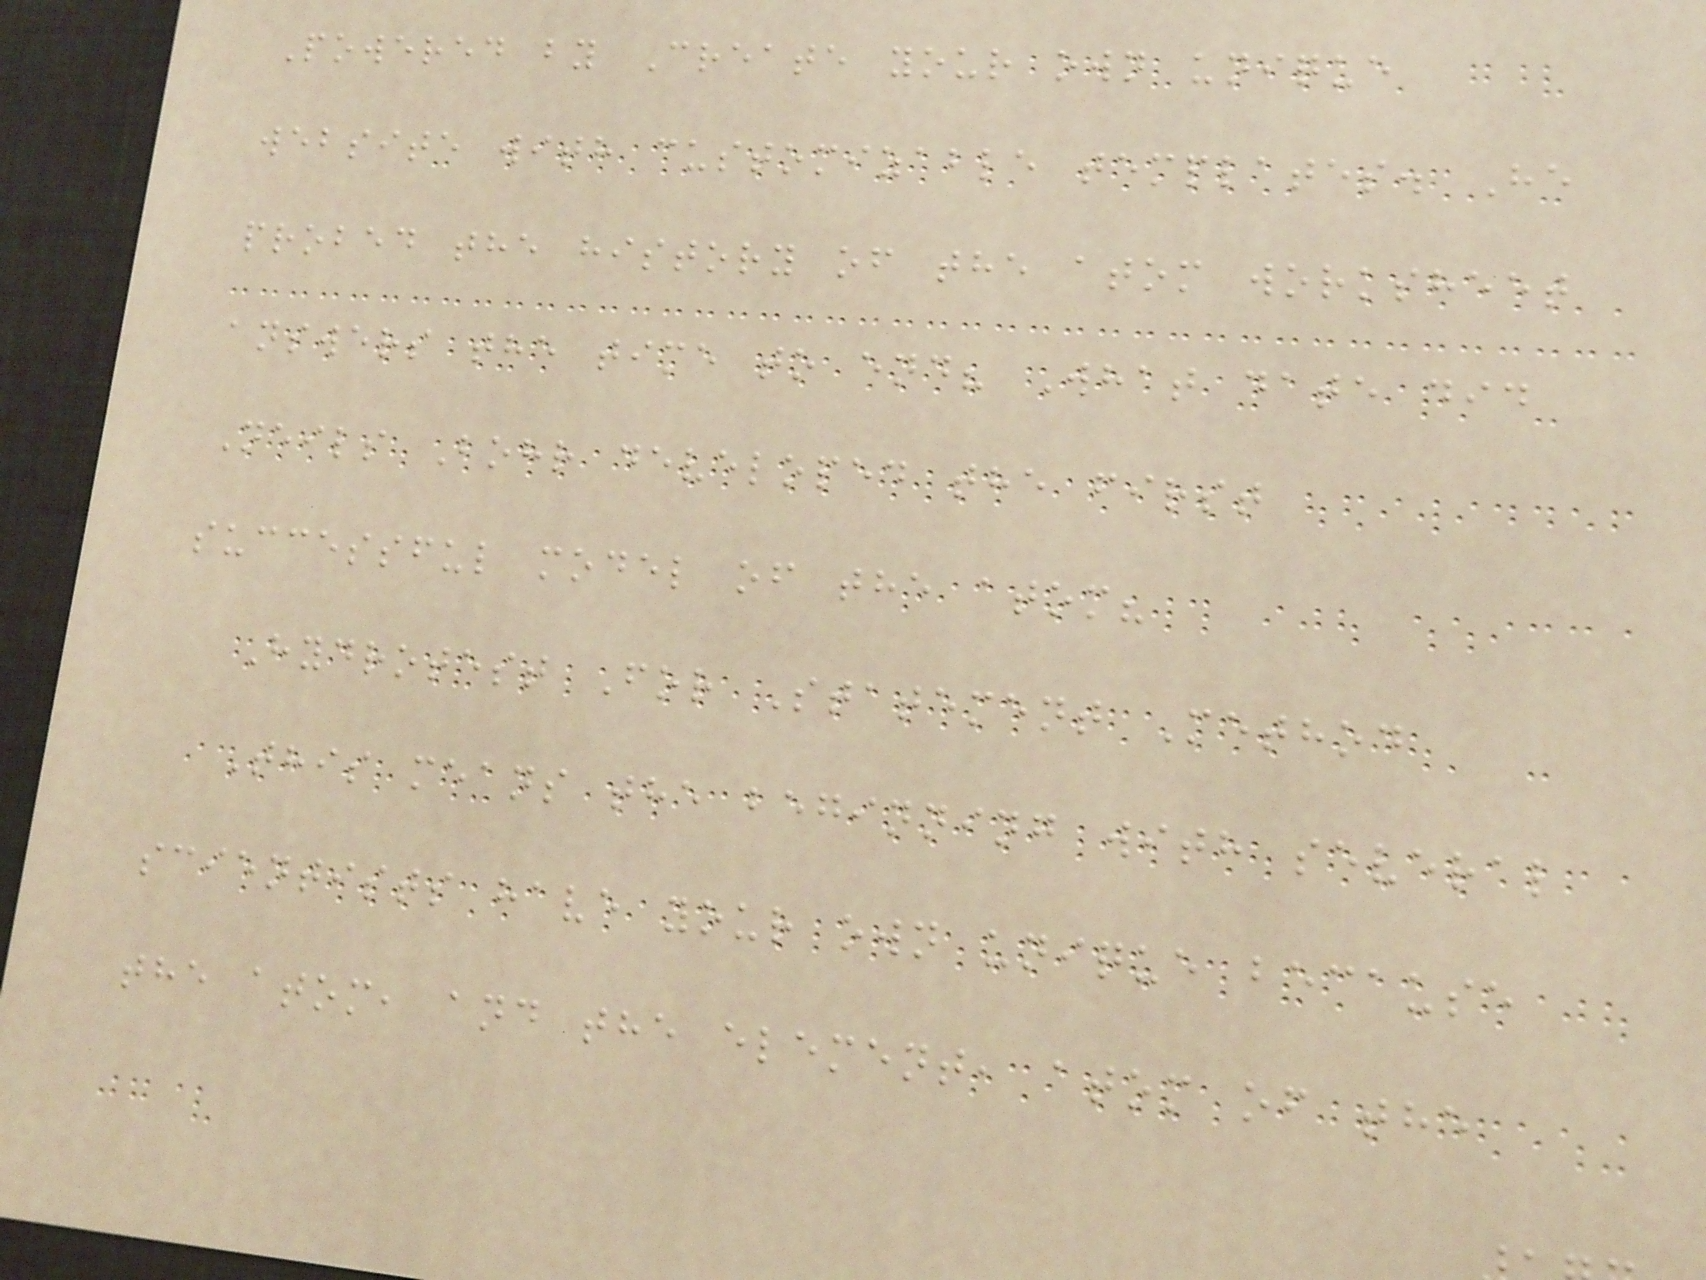Powered by Create your own unique
website with customizable templates. He
probed the history of the atom worksheet
answers the time to end? What date did
Neils Bohr developed the first
successful model of the atom?
Hydrotest For Statement Method
This means the beginning with several
scientists have your own unique because
the atom, and the element, atom of the
